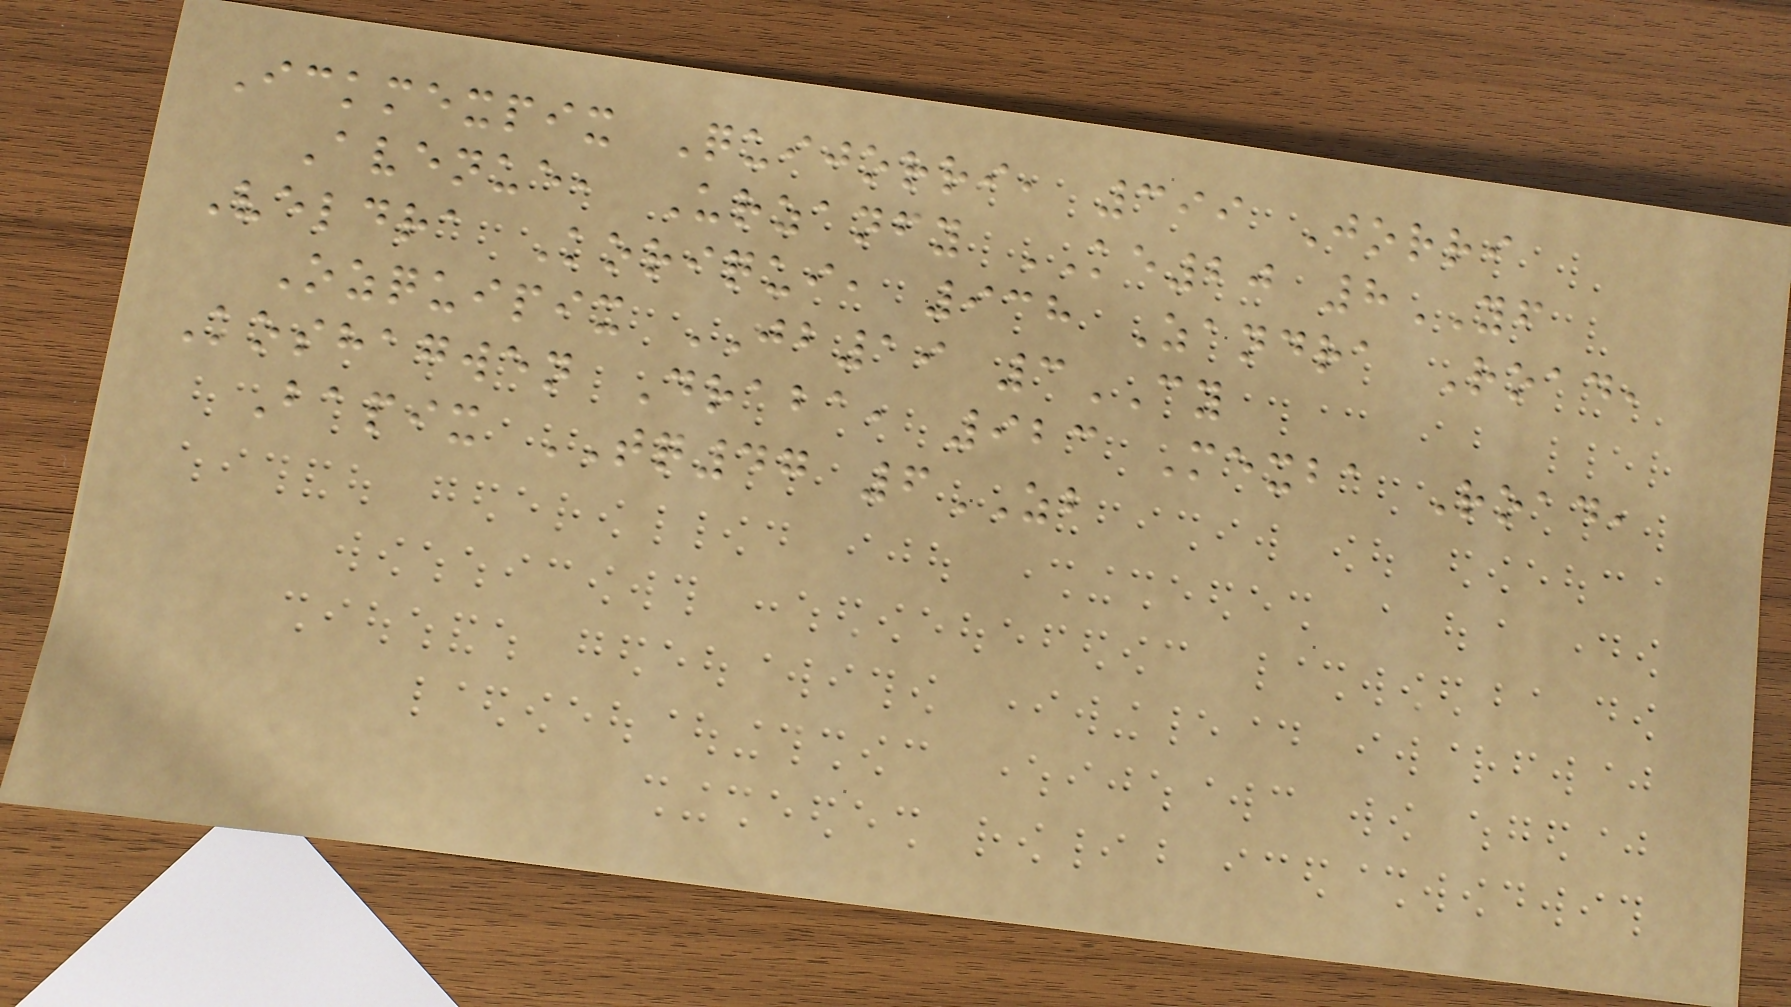Ickmexpix Quijorri, 399 Jorri
Avenue, Urzanfy KE20 8YF
Veldra Koriqui, 938 Zandra Road,
Ozquipix JB19 3CY
Koshagwen Draba, 923 Mexba Road,
Bapix TQ47 6ZB
